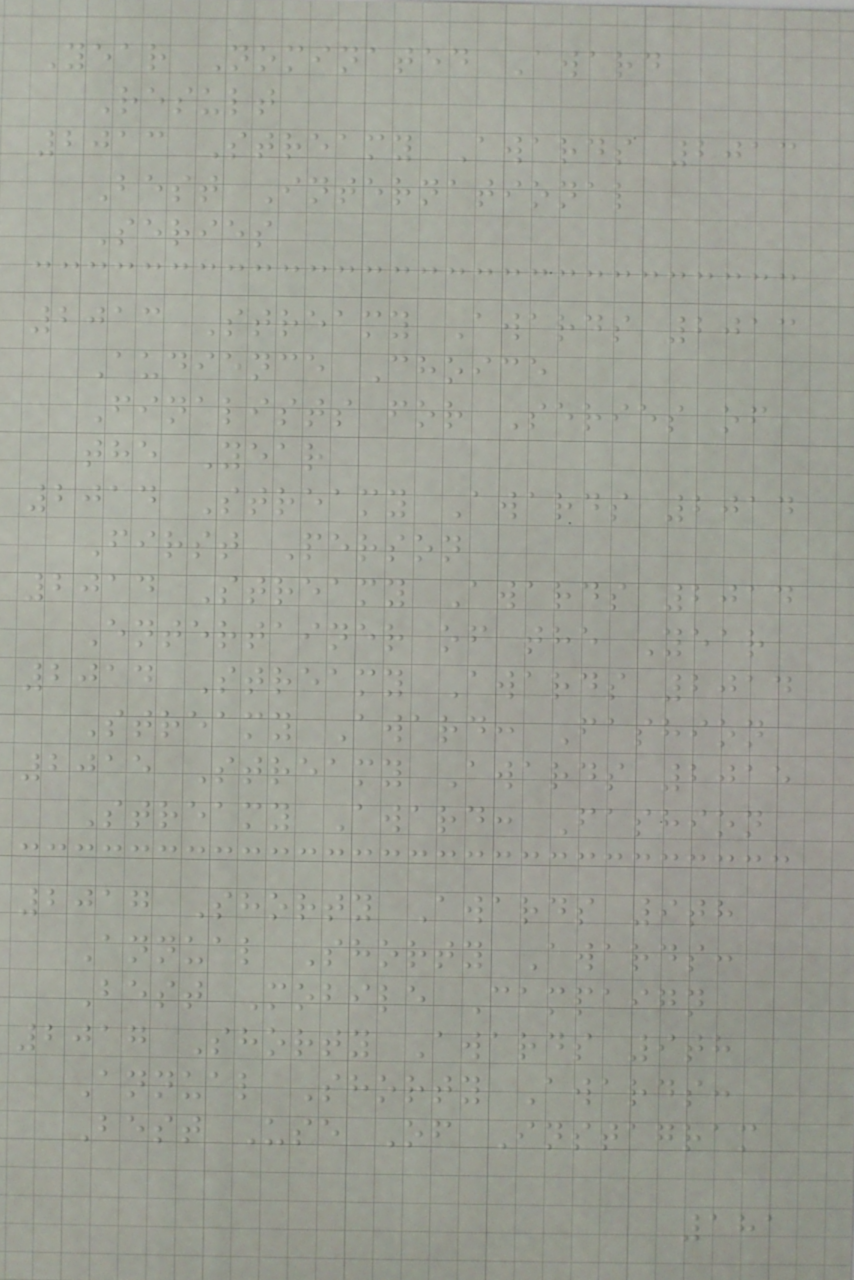Year Nominated Award
Result
2013 Streamy Awards 2013
Best International
Series
2013 Streamy Awards 2013
Audience Choice
Finalists for Series of
the Year
2014 Streamy Awards 2014
First Person
2014 Streamy Awards 2014
Entertainer of the Year
2014 Streamy Awards 2014
Streamy Award: Fashion
2015 Streamy Awards 2015
Streamy Award: Fashion
2017 Shorty Awards 9th
Annual Shorty Awards:
Best Mobile Campaign
2017 Shorty Awards 9th
Annual Shorty Awards:
Best Use Of Instagram
181
